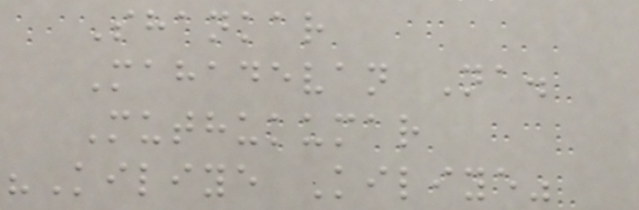Shankar
Mahadevan Na.
Muthukumar
"Kiliye Kiliye"
